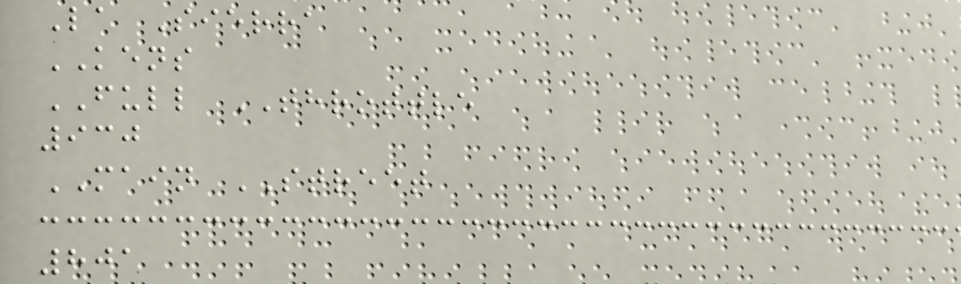La Sierra
KENS
FULL THROTTLE
930
MAIN STREET
801
